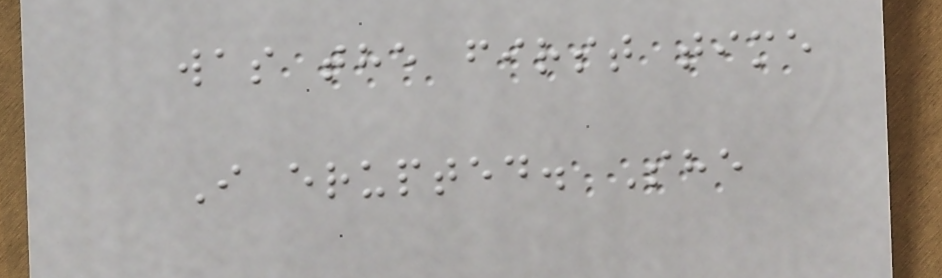was the first time
I erupted. She
